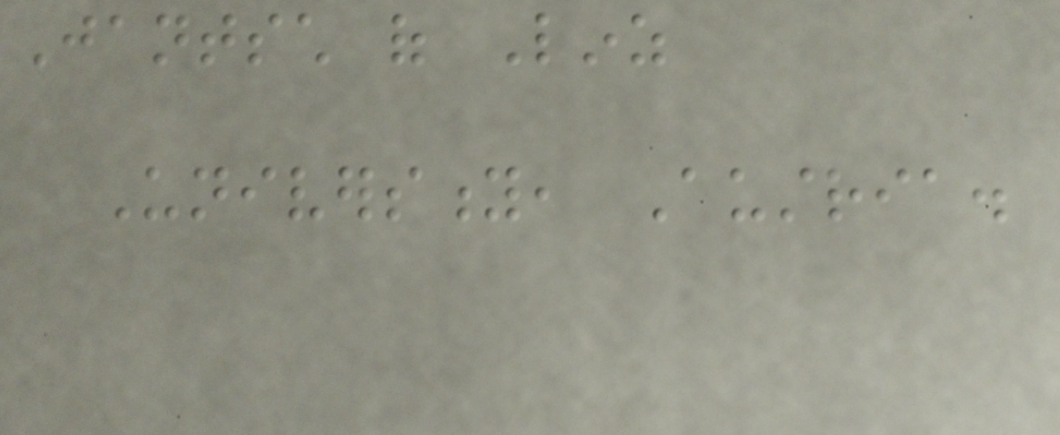Jantsch of Linz
University, Austria.
